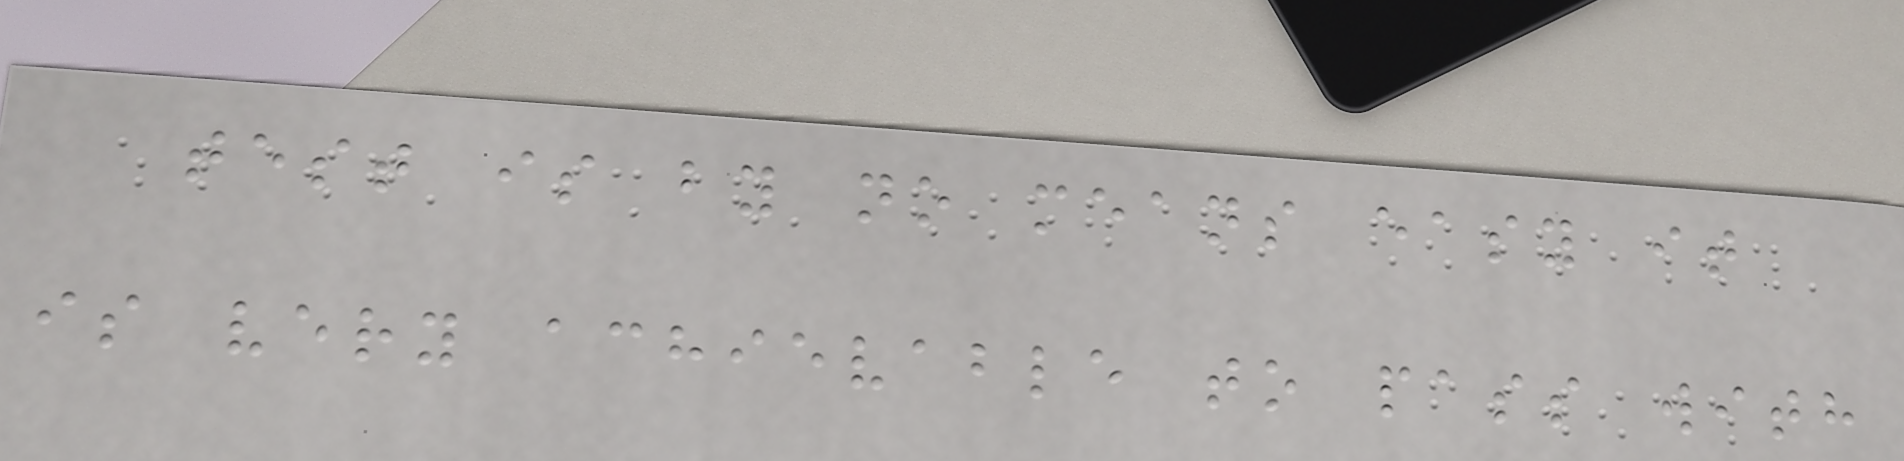test is by no means easy it
is very achievable to pass with
